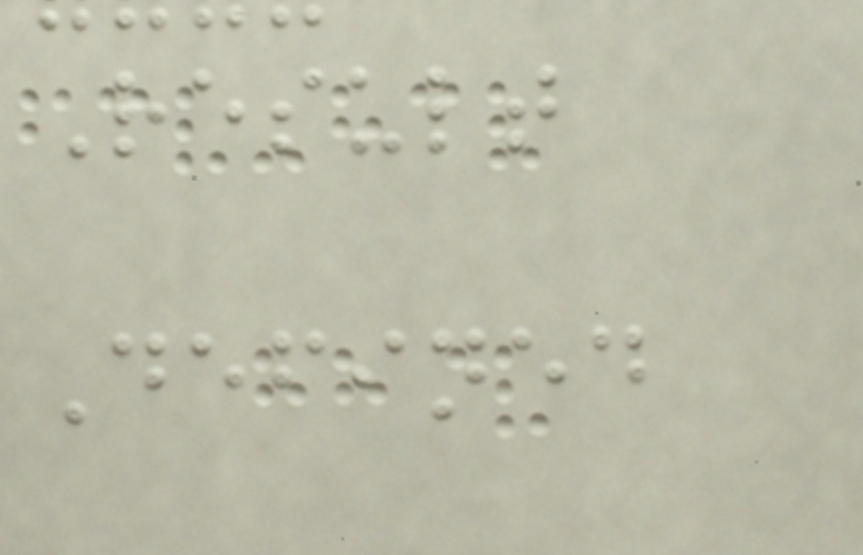Result
Defined
